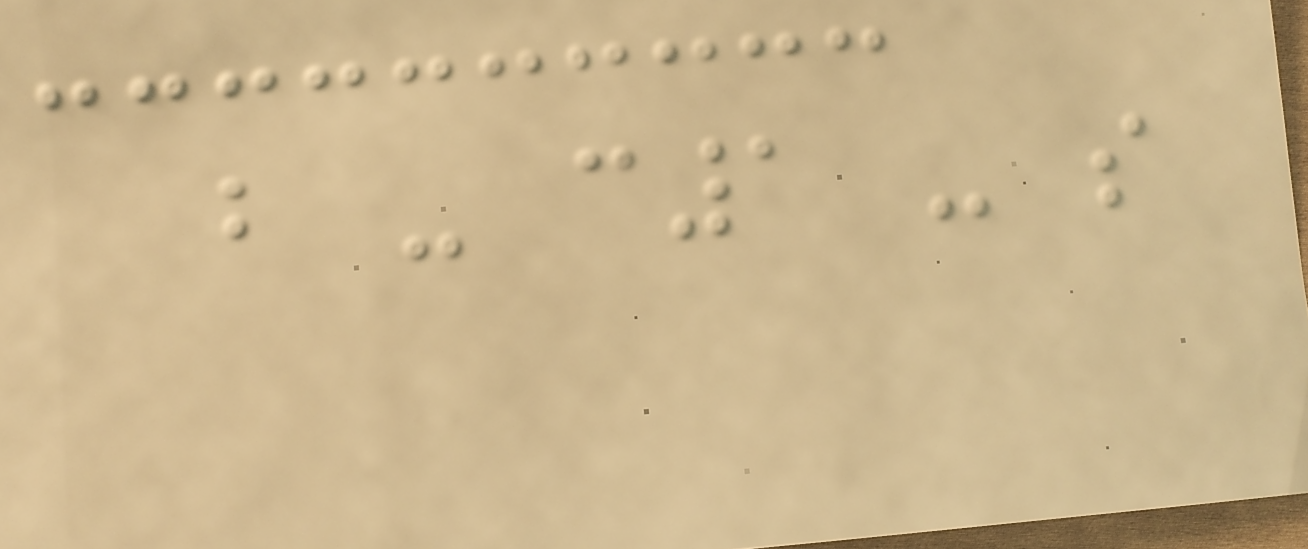b - c1 - s
